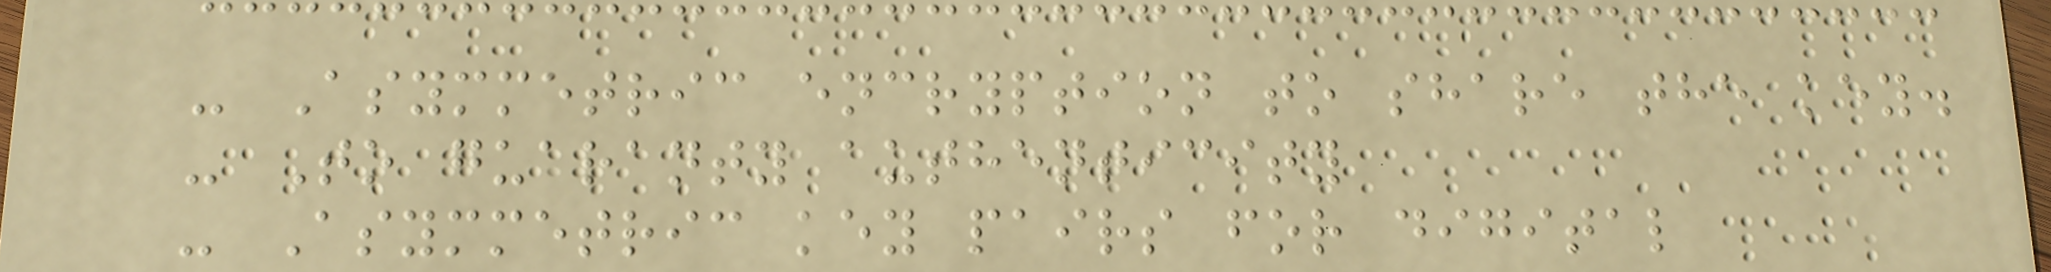- Asymmetric encryption to share the key.
- To guaranty authenticity
- Asymmetric key pairs for digital
